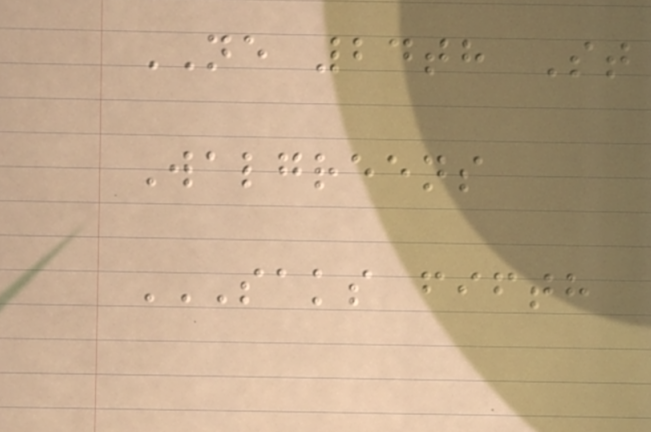NE 24th St
Walgreens
SAKS FIFTH
